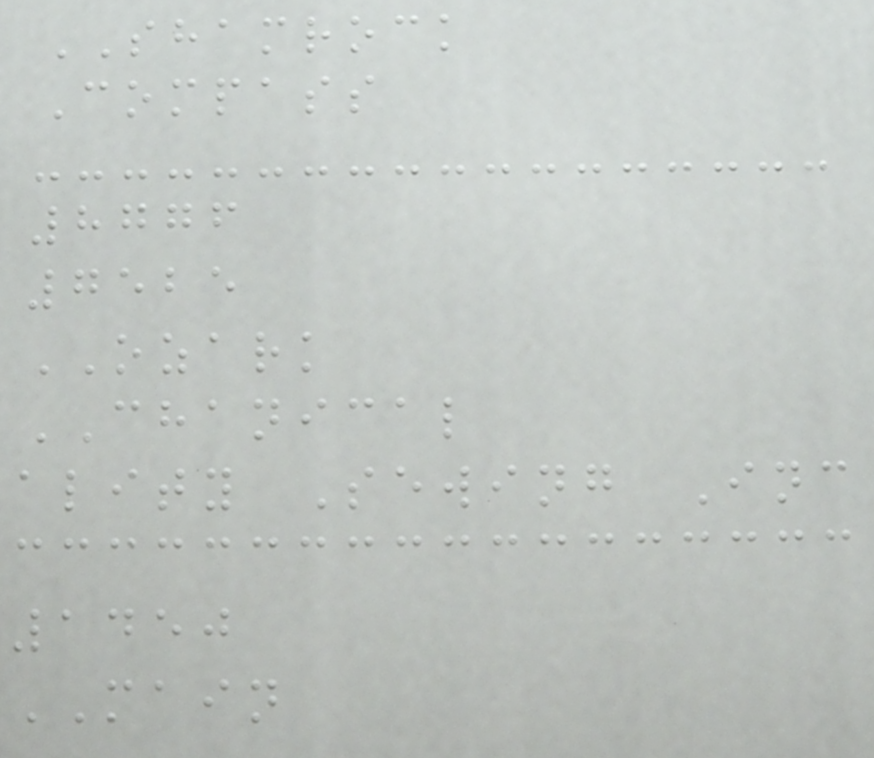SHAMROCK
Compass
8776
7525
OZARK
CHANICAL
ality Sewing Inc
1450
MAIN
